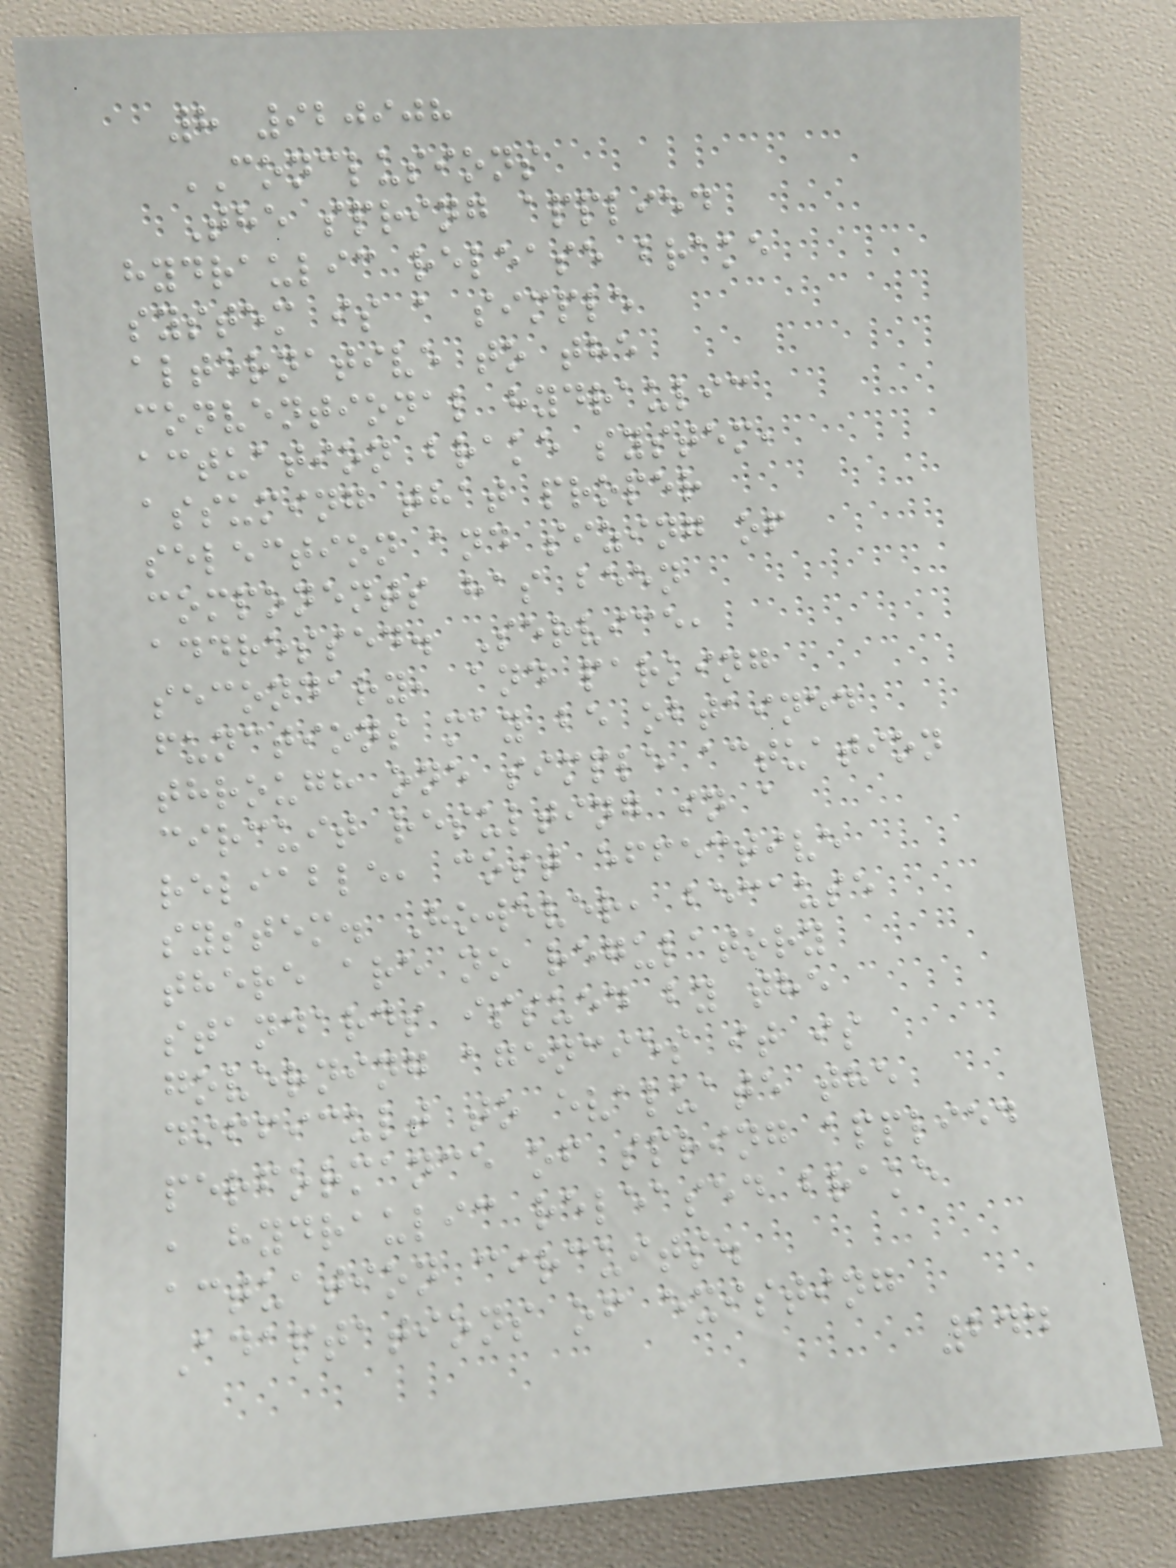8 920908
CONCLUSIONS
The spring applied
hydraulic release brake
system is a simple
alternative to the
conventional hydraulic
actuation brake system,
assuming that proper
selection and sizing of
components has been
addressed. Service,
secondary, and parking
functions may be obtained
through one simple actuation
circuit resulting in a
reliable, cost effective
system. However, because
there are no regulatory
standards issued by the
governing agencies it is
difficult to evaluate the
performance of spring applied
, hydraulic released brake
actuation circuits.
Adaptations of existing
244
